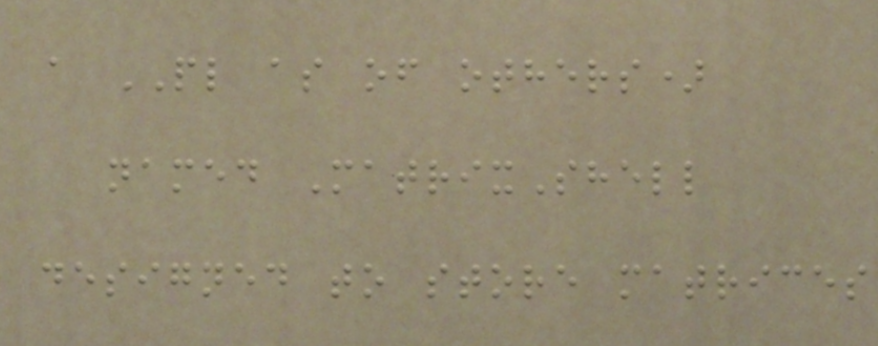a PL as of others)
named MatrixShell
designed to store matrices
